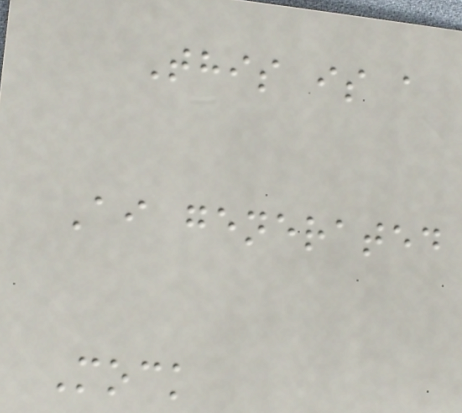This is a
Ai generated
Mock
